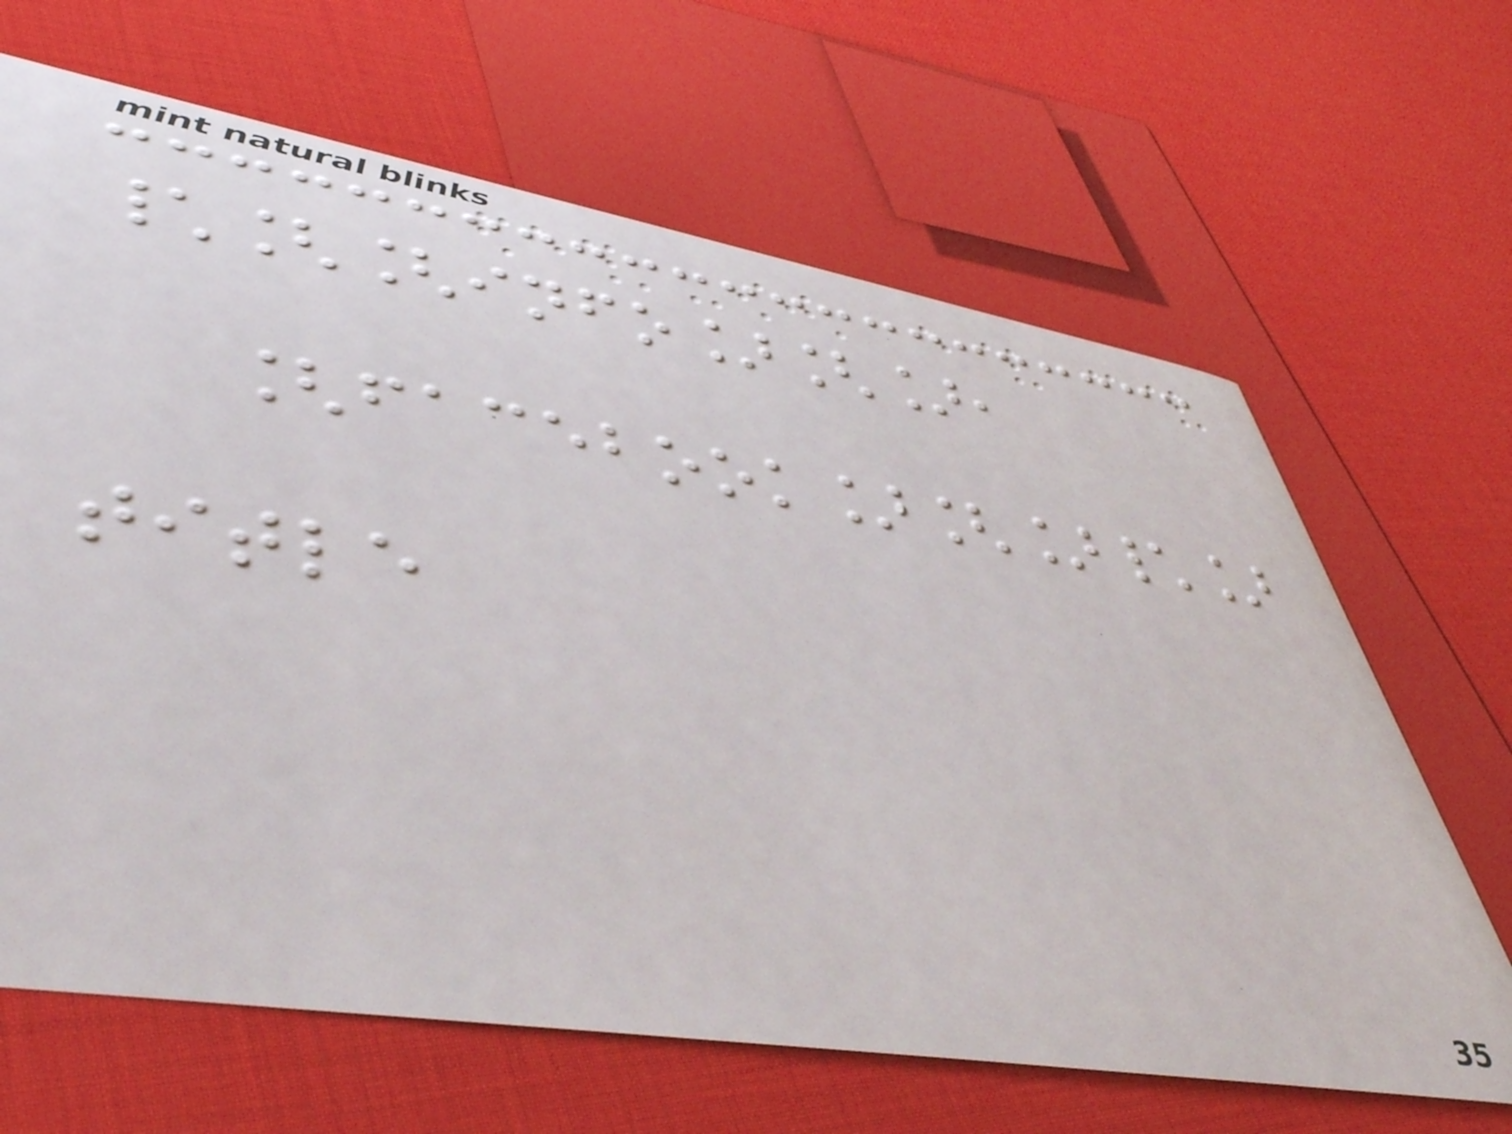\[[info][],
[facebook][]\]
title
